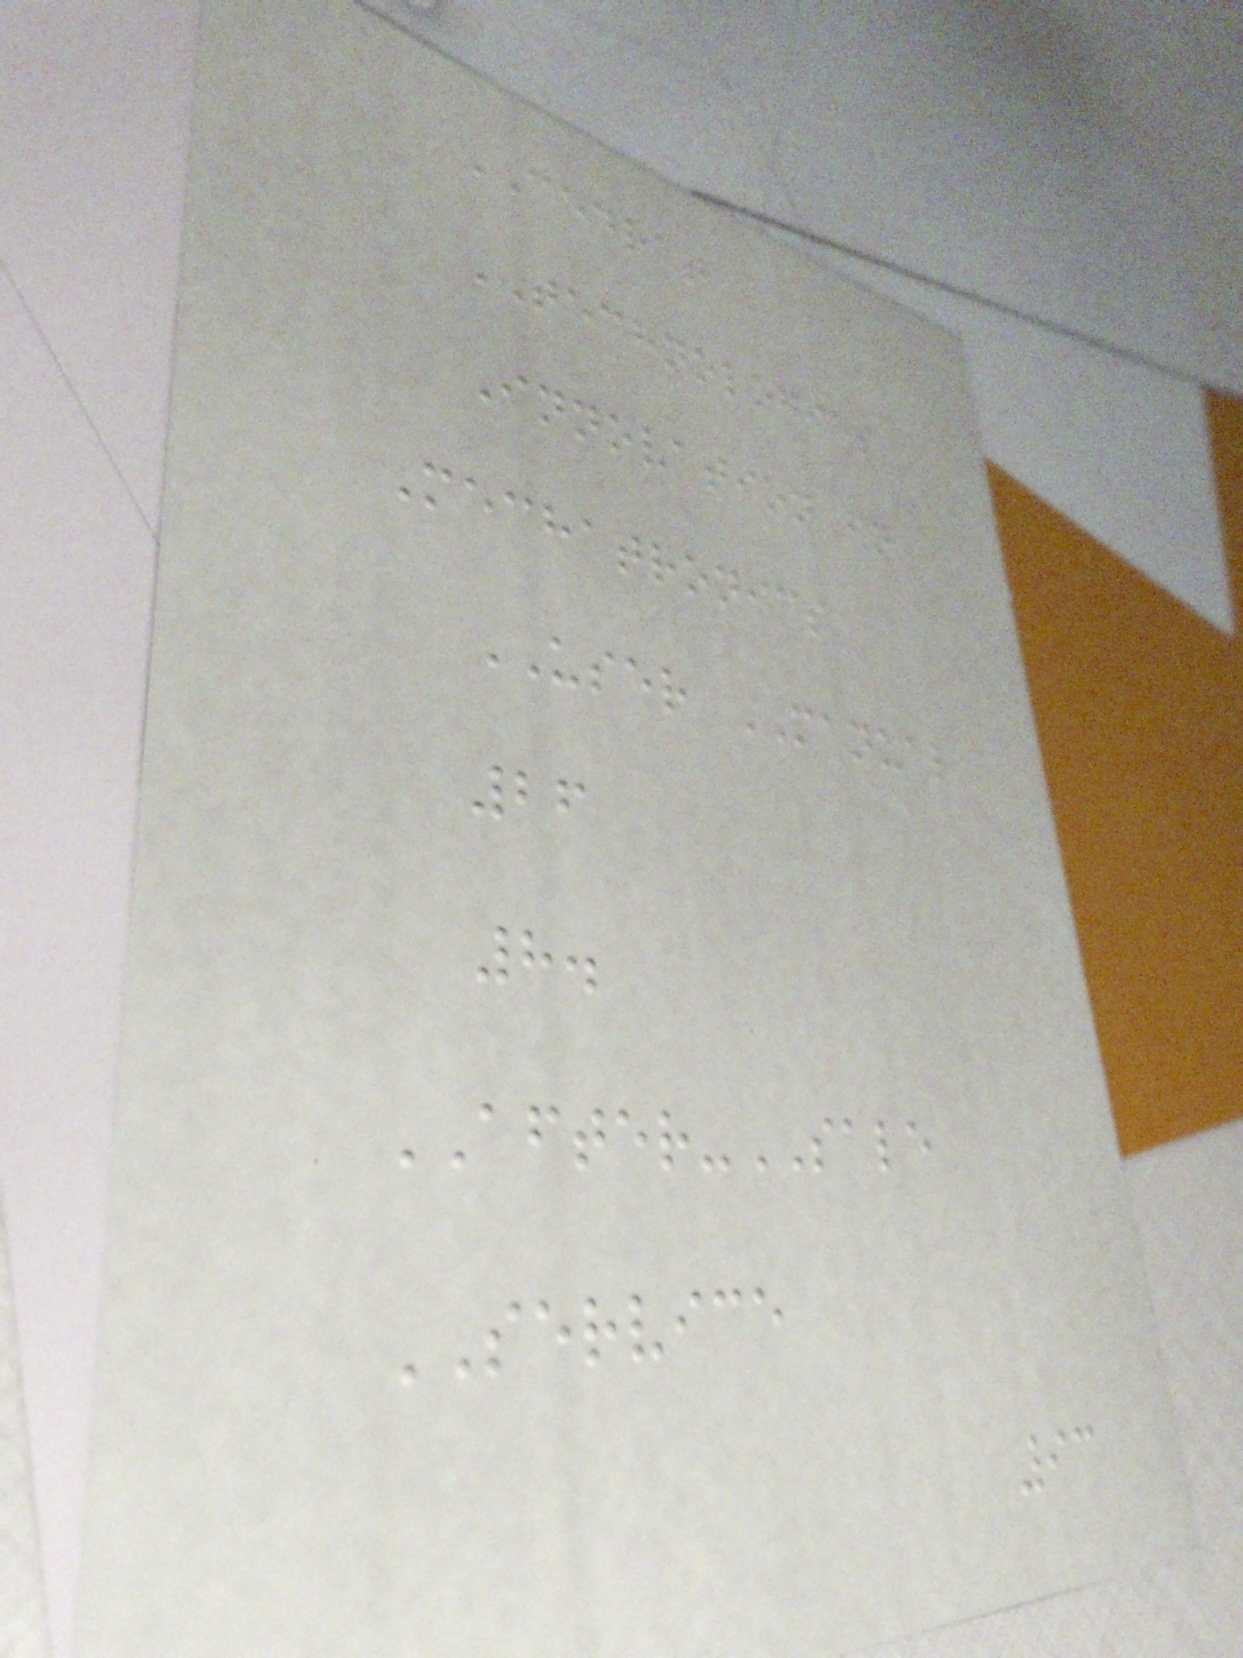CEDRAT
TECHNOLOGIES
Innovation in
Mechatronics
USER MANUAL
26
8.
AFTER-SALE
SERVICE
93
